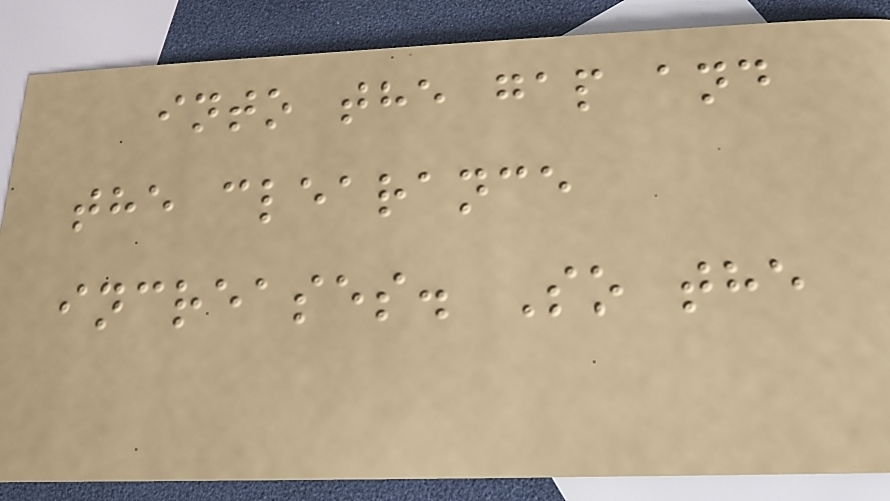into the gap and
the clearance
increases. So the
